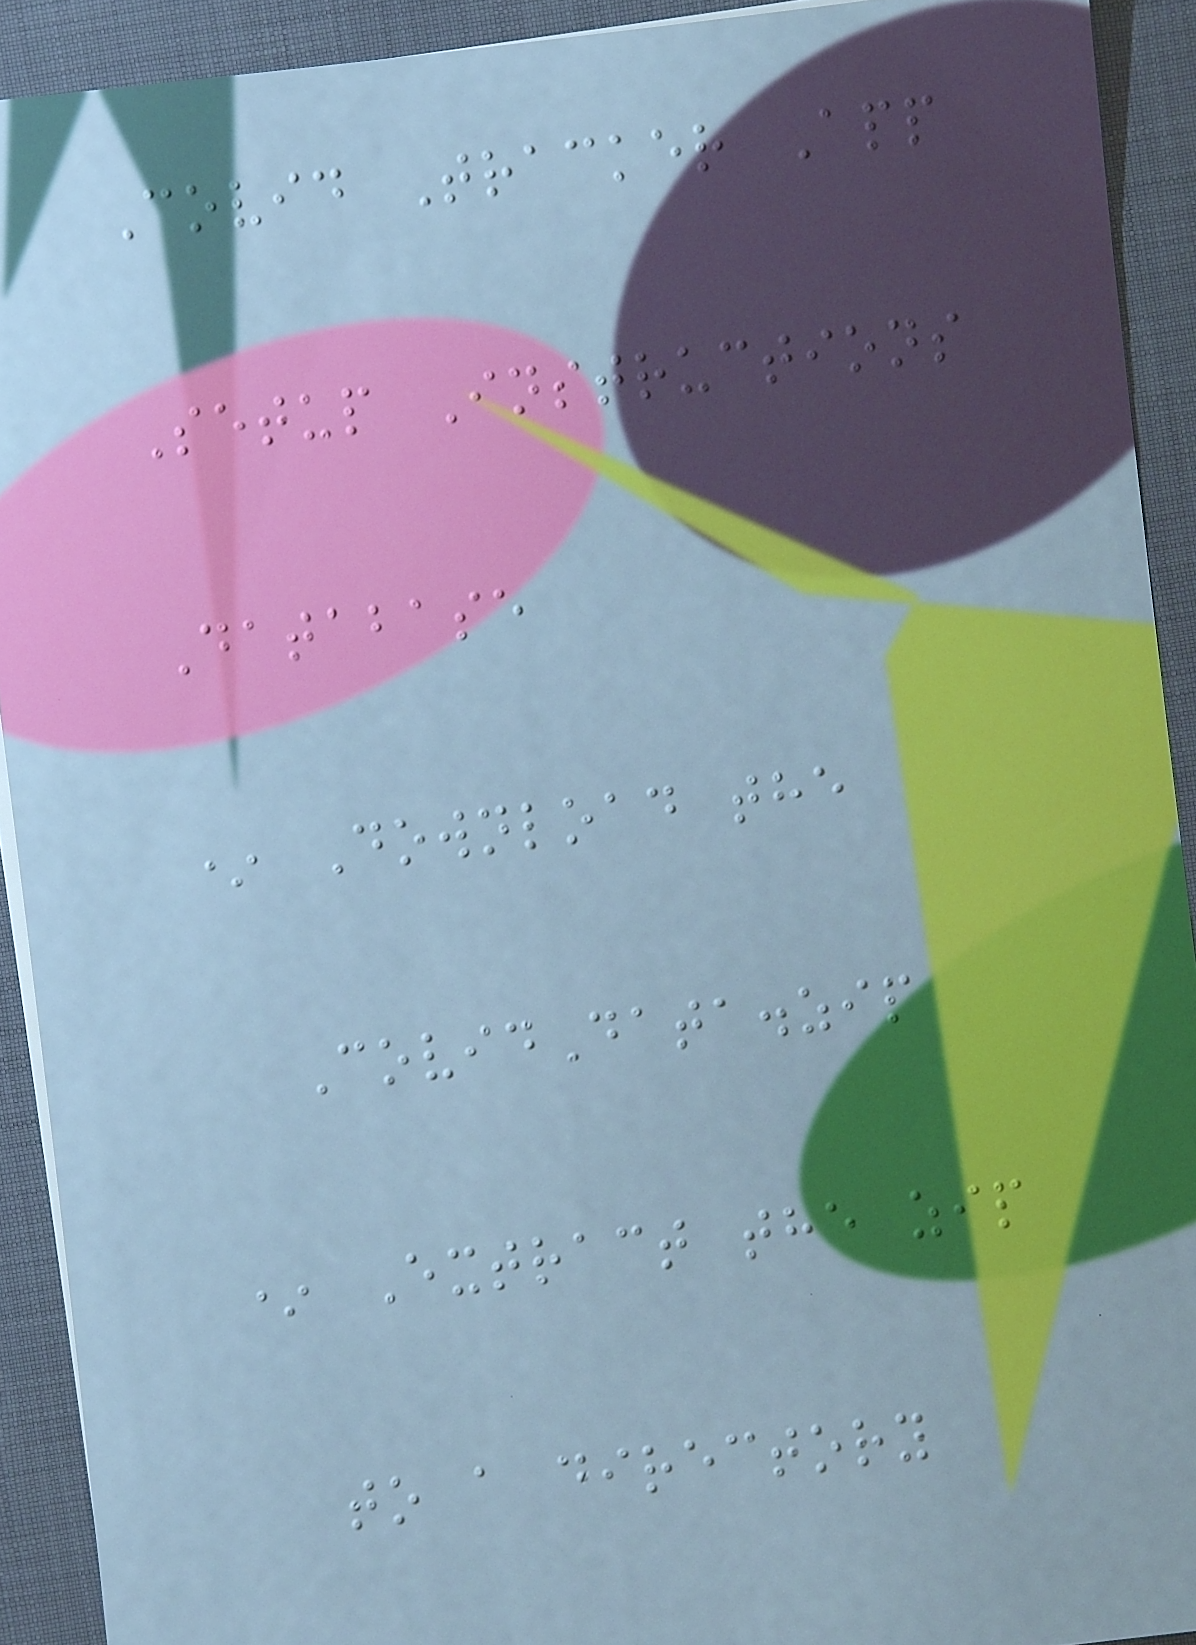Covid Tracker App
Setup Instructions
Database
* Download the
CovidData.zip
* Extract the zip
to a directory
